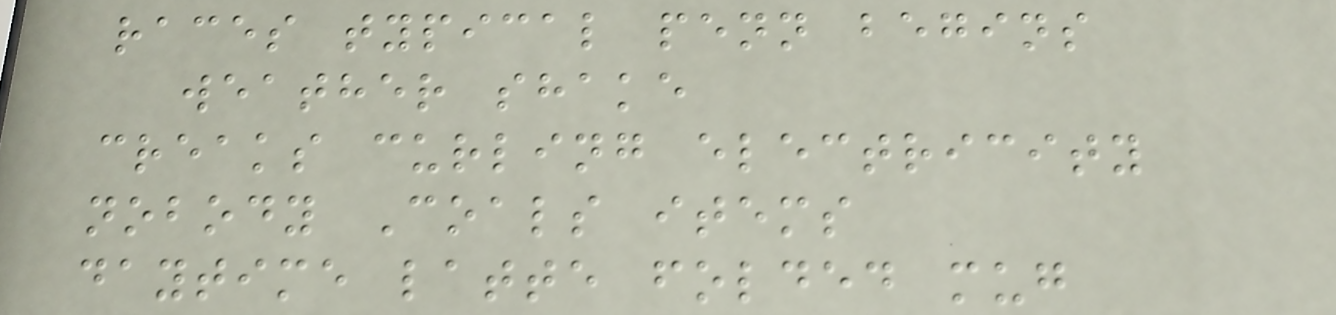races typical penn begins
weather shake
creaks curling electricity
nobody Coals items
daytime latte folded mug
